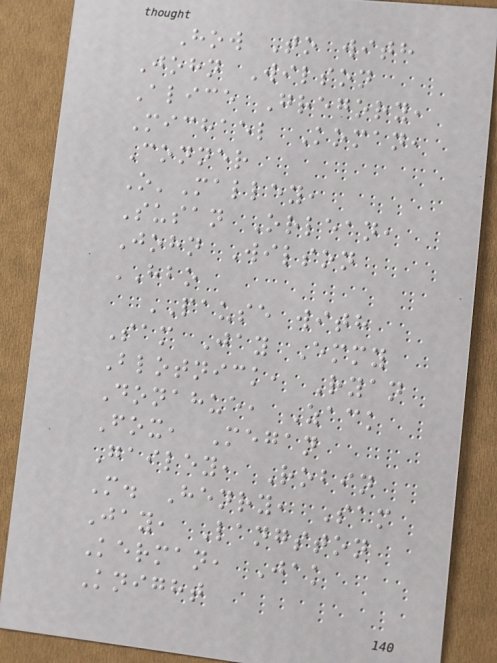How To with
John Wilson
Alice Gregory,
Michael Koman,
Conner
O'Malley,
Susan Orlean,
John Wilson
HBO
PAUSE with
Sam Jay Emmy
Blotnick, Ryan
Donahue, Zack
Fox, Megan
Gailey, Robin
M. Henry, Sam
Jay, Langston
Kerman, Jak
Knight
